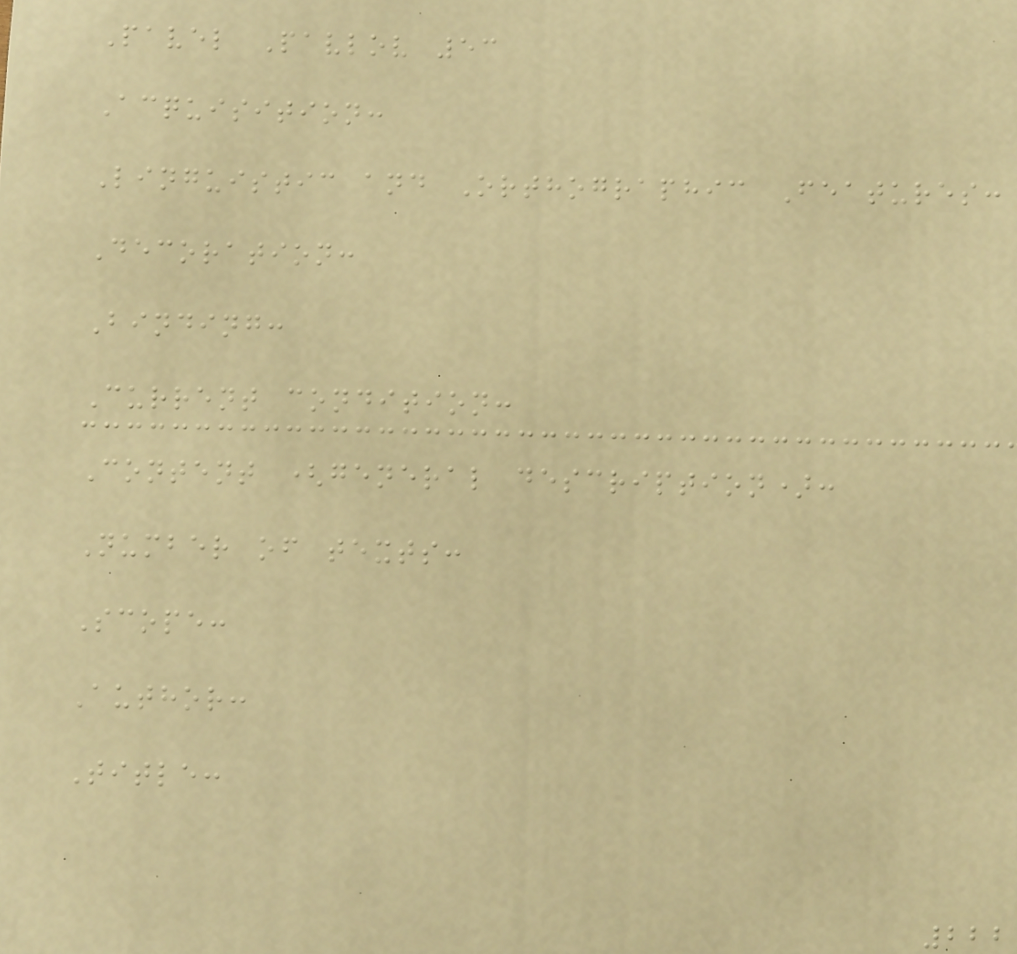Pavel Pavlov 53
Acquisition:
Linguistic and Orthographic Features:
Decoration:
Binding:
Current condition:
Content (general description):
Number of texts:
Scope:
Author:
Title:
222
